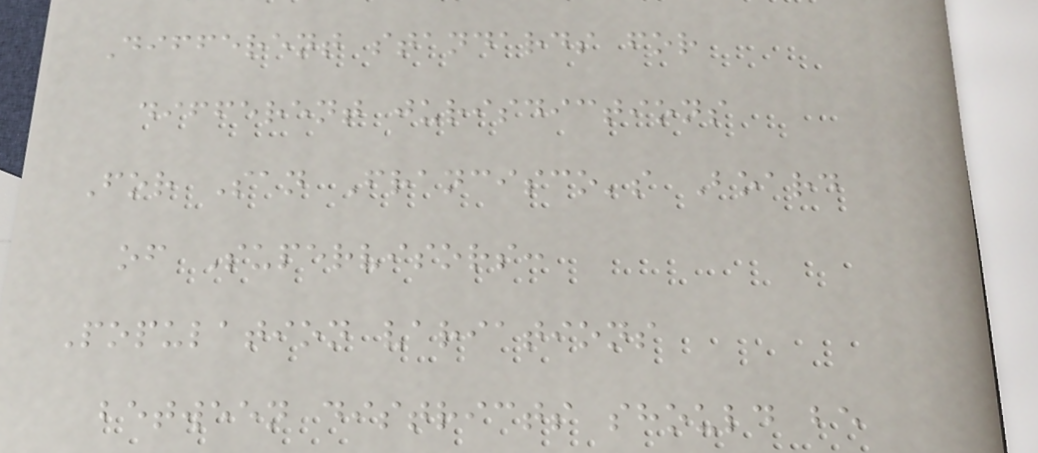Different standards for
different jurisdictions
For San Francisco's Board
of Supervisors:
Population variations
between districts should be
